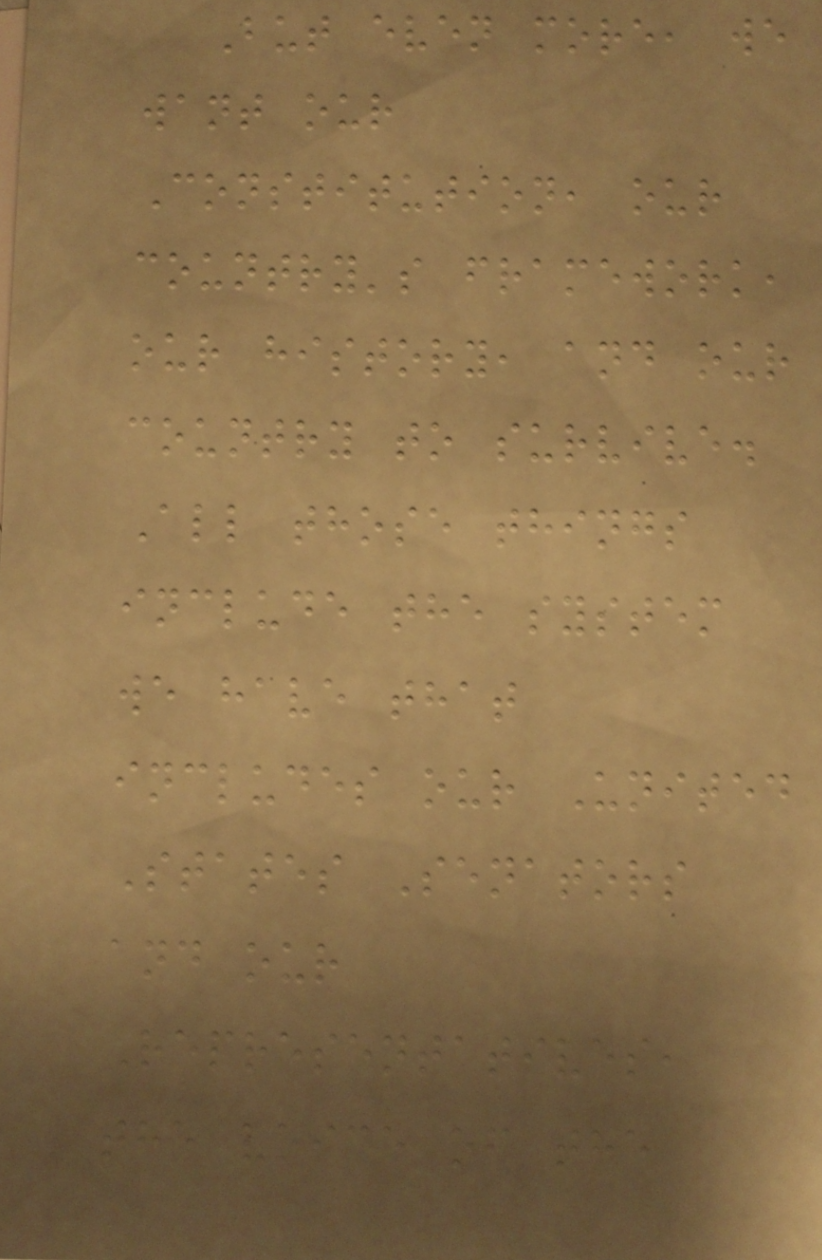But even more, we
want our
Constitution, our
country's framework,
our history, and our
country to survive.
All those things
include the system
we have that
includes our United
States Senators
and our
Representatives,
the voice of the
